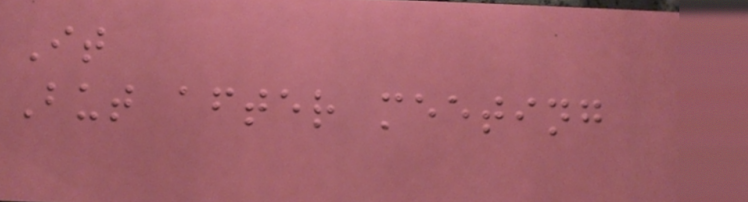It
But after meeting
